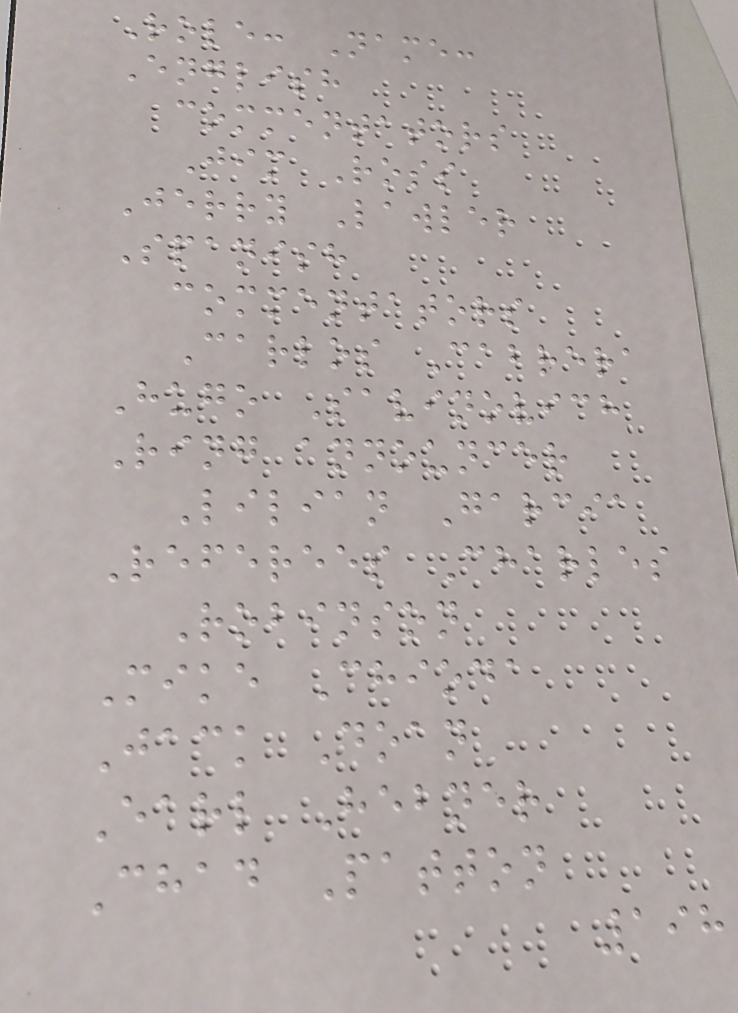Role: Name:
English
commentators
Jim Ross
Jerry Lawler
Spanish
commentators
Carlos Cabrera
Hugo Savinovich
Ring announcer
Lilian Garcia
Referees Charles
Robinson
Mike Chioda
Jack Doan
Earl Hebner
Chad Patton
198
